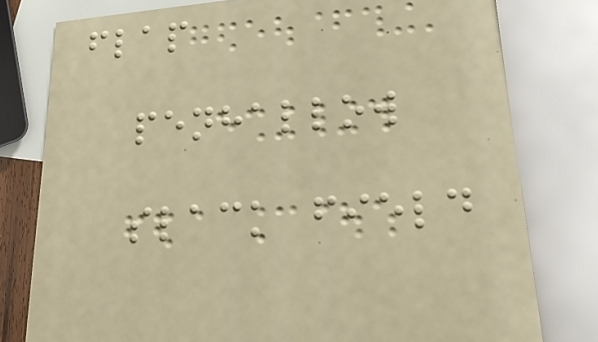flap
penhallow
slack field
